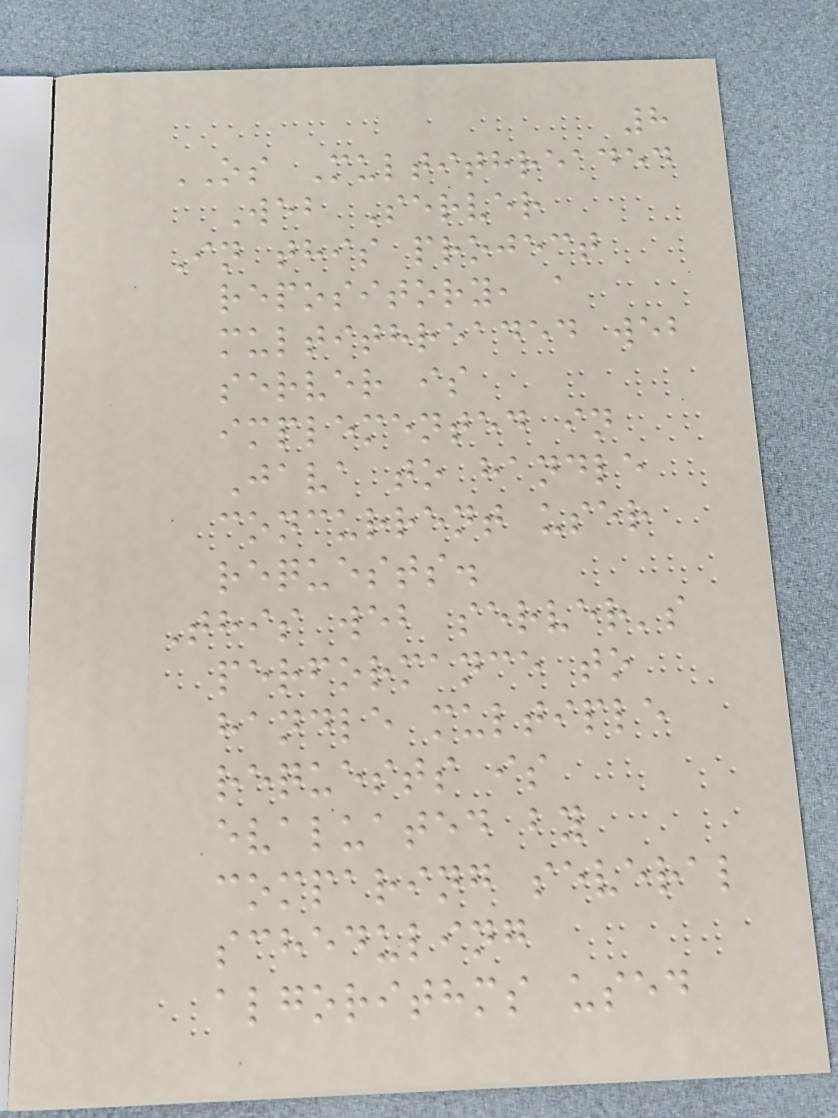8
OS Multithreaded
Web Server
In this project
repository, a
multithreaded web
server is
implemented in
Java to handle
concurrent user
requests.
This web server's
performance to
handle multiple
requests is
evaluated by
comparing several
scheduling
algorithms used
